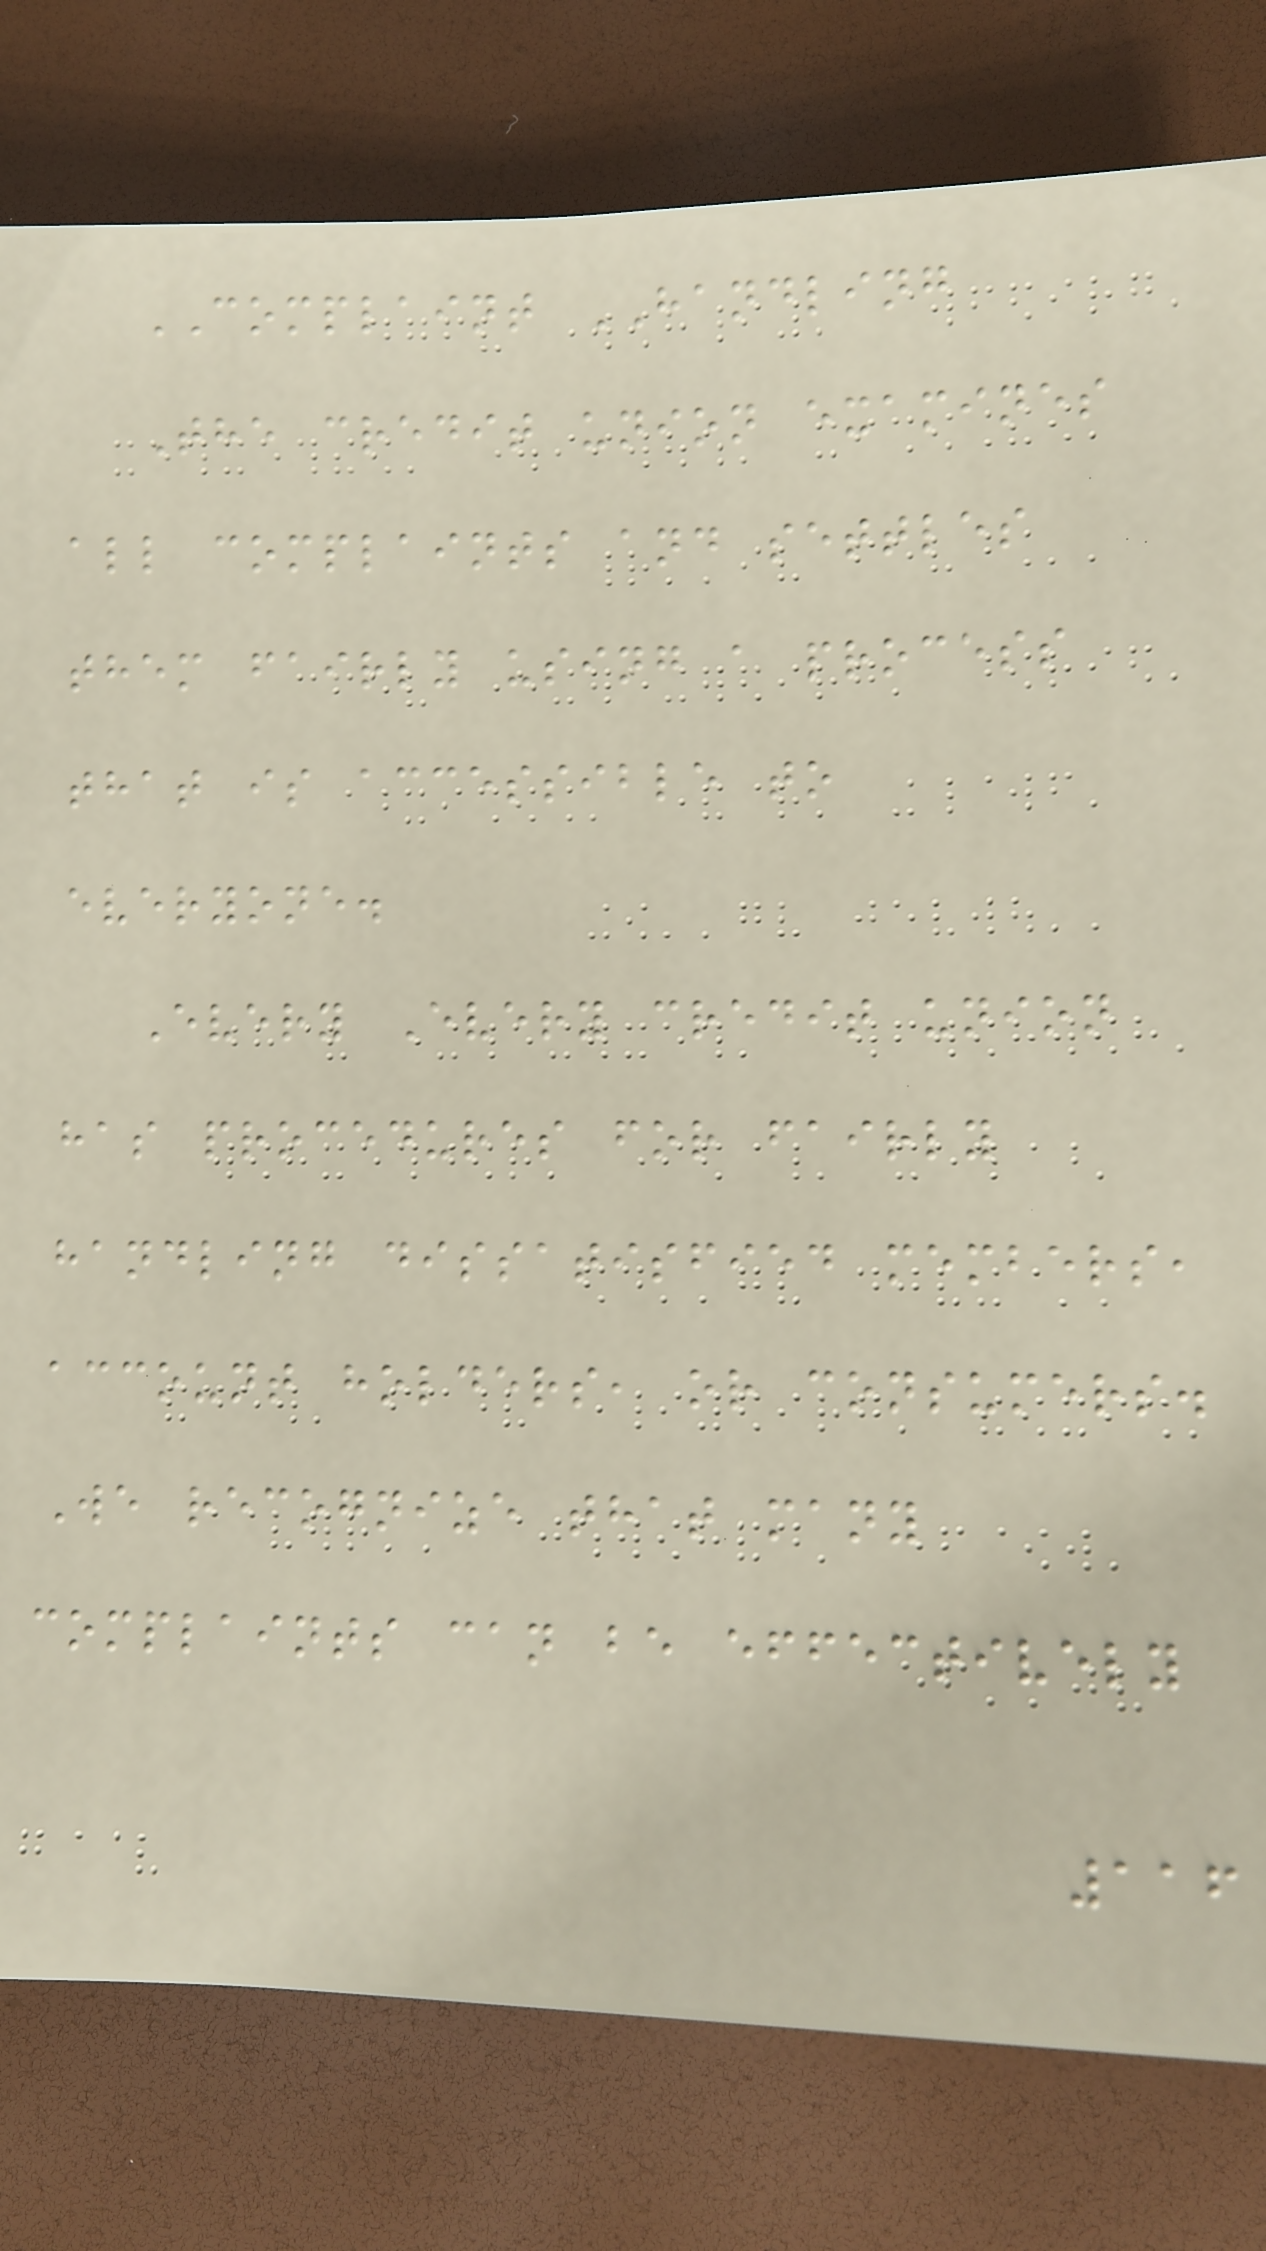COMPLAINT HANDLING
The credit union examines
all complaints and settles
them fairly using a process
that is accessible to
everyone.
Every Every credit union
has procedures for fairly
handling dissatisfied members,
account holders, or consumers.
We recognize that many
complaints can be effectively
116
